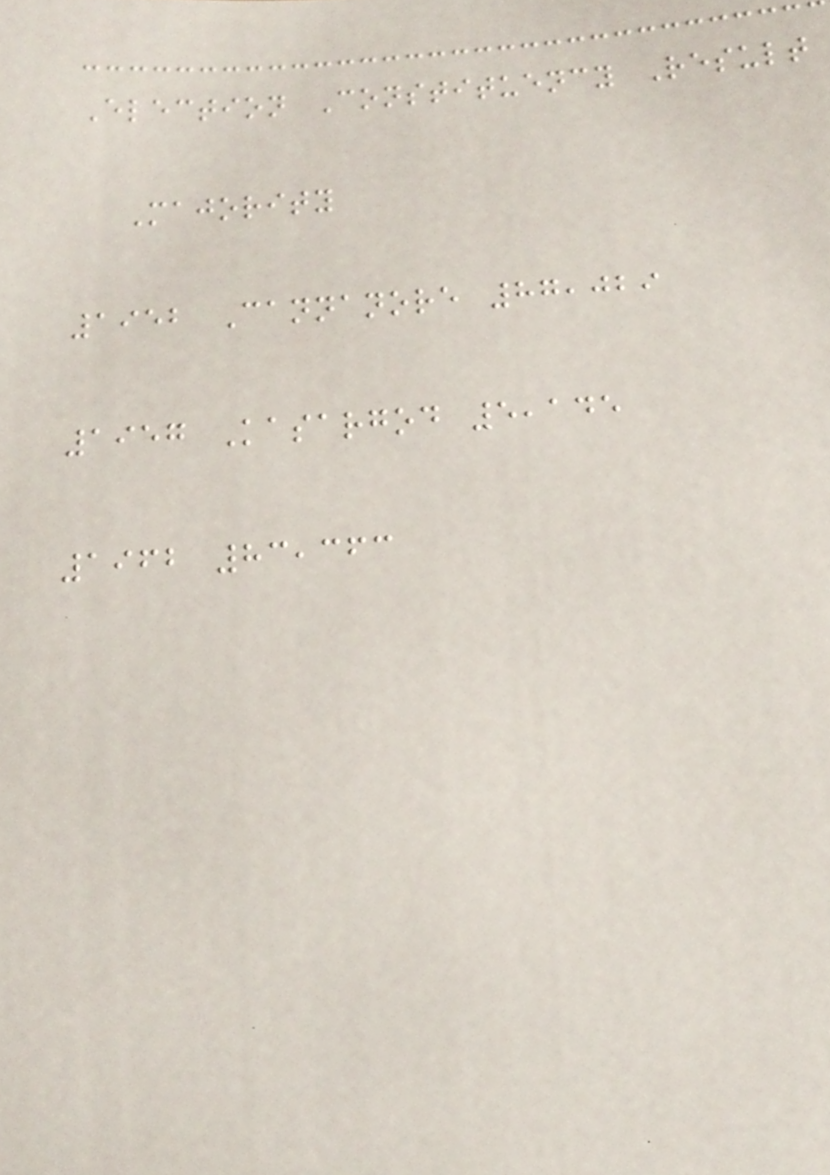Election Constituency Result
Majority
1952 Cannanore 87,029
1957 Kasargod 5,145
1962 83,363
